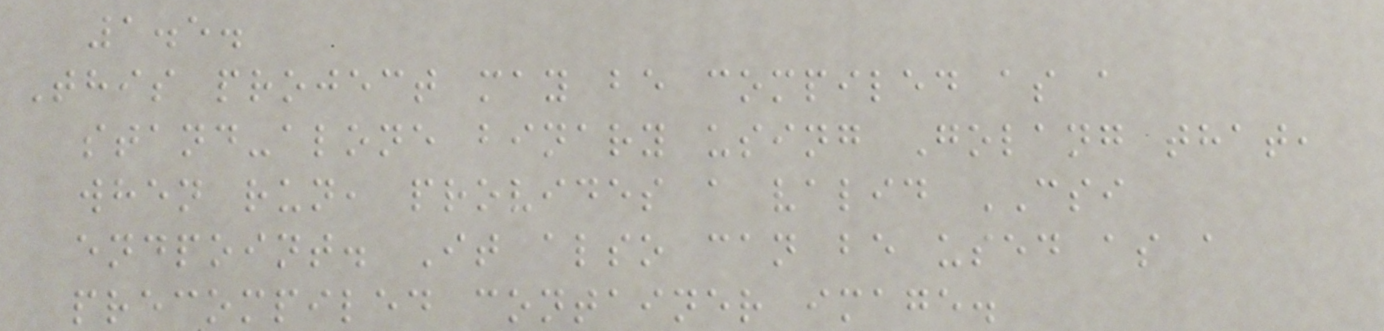1.5.
This project may be compiled as a
stand-alone binary using Golang that,
when run, provides a valid CSI
endpoint. It also can be used as a
precompiled container image.
